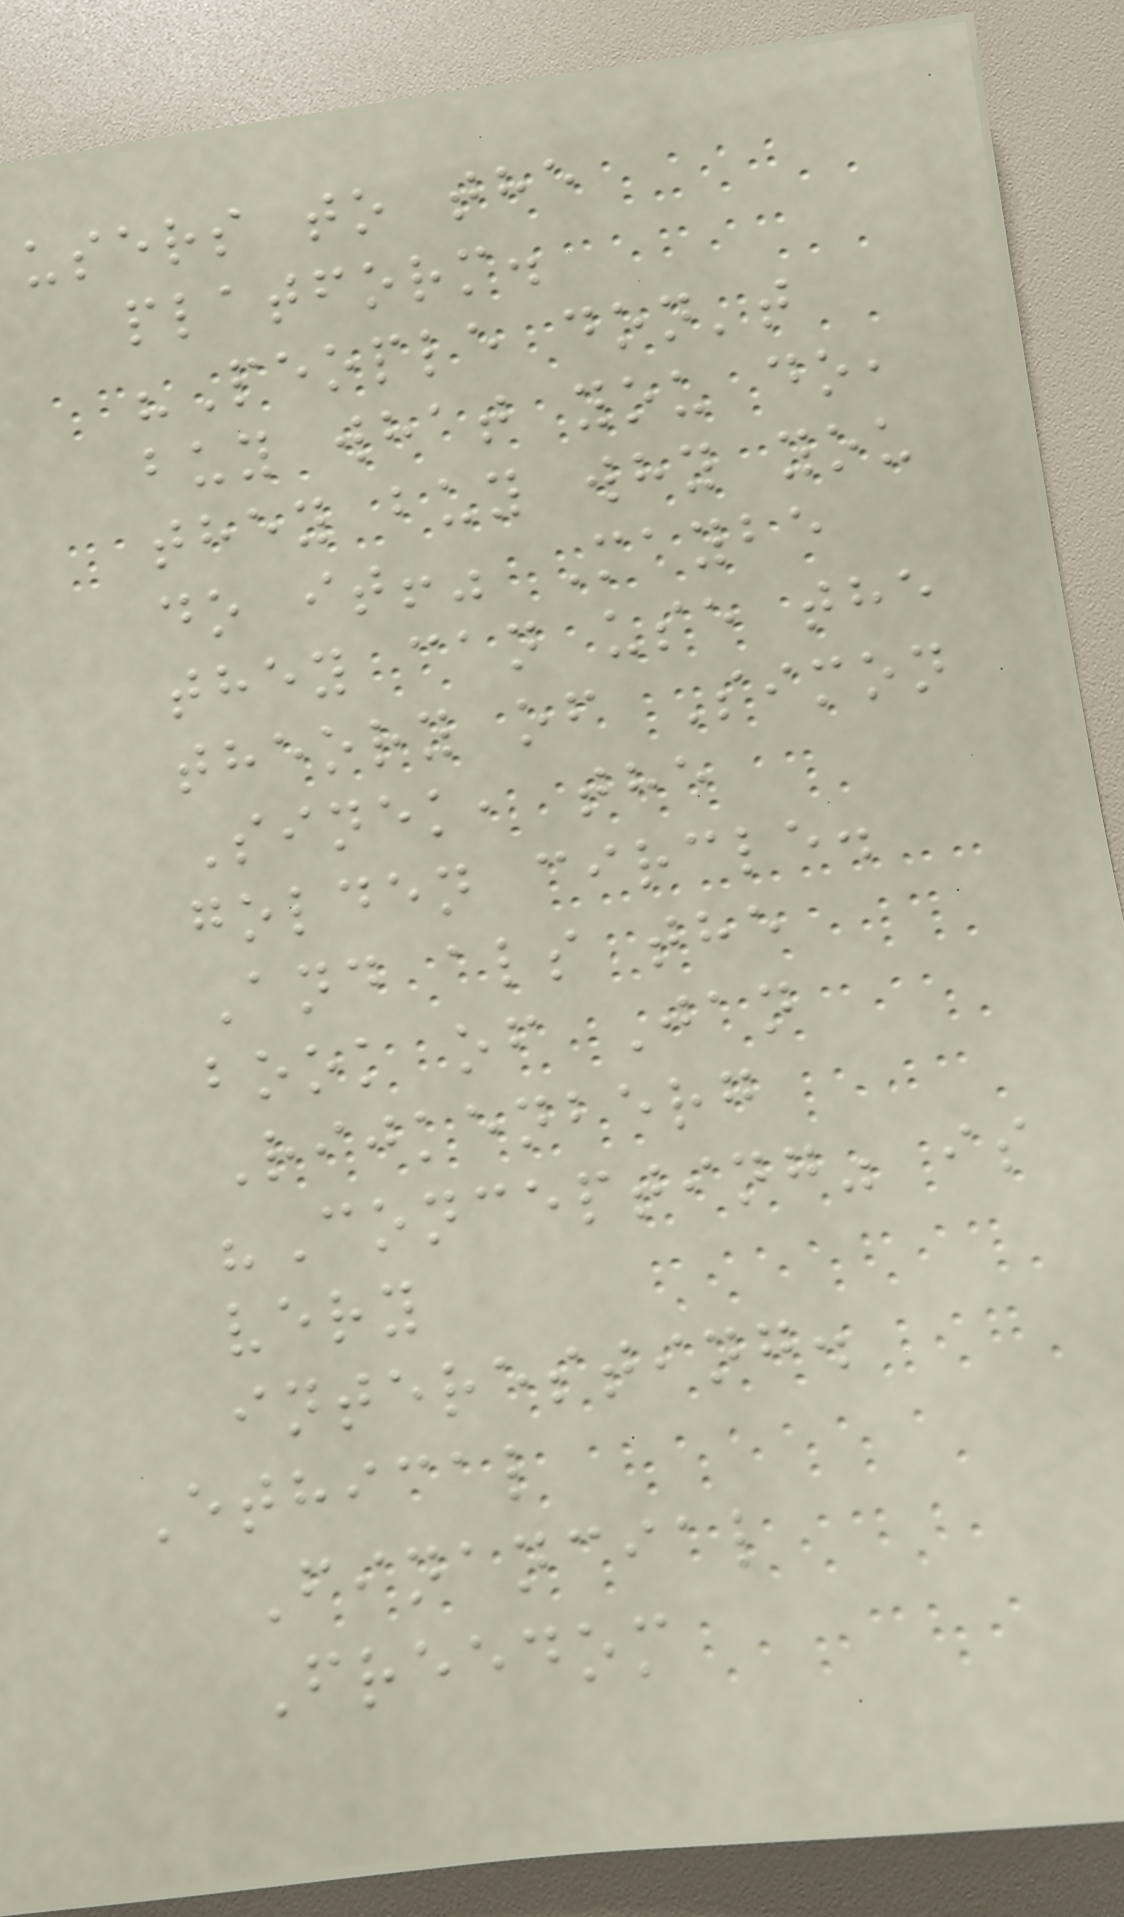users to the
platform.
"People don't
buy what you do,
they buy why you
do it!" Maybe
they can use the
theory of Simon
Sinek, the
golden circle.
And als the
book of Jan
Rijkenberg
"Concepting" is
very
interesting.
Ethical
Financial
Freedom
